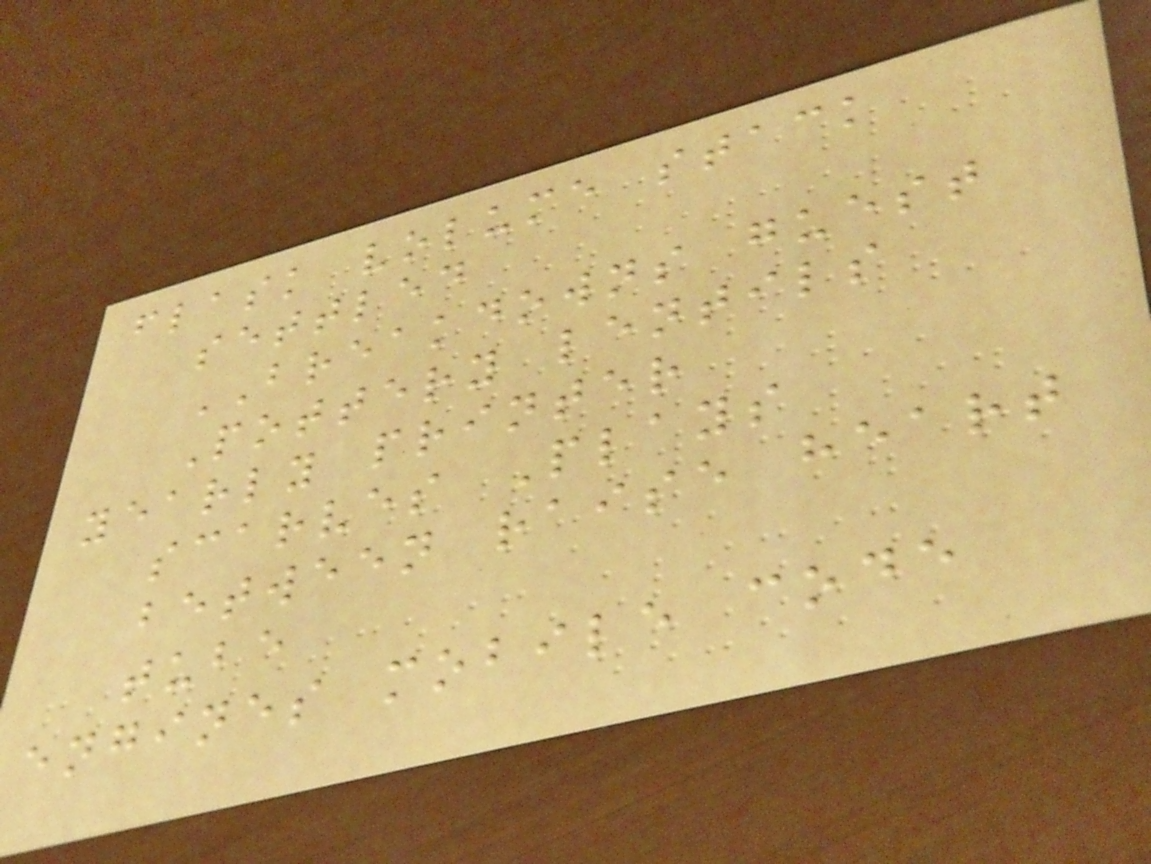flask volume stack
settled
BREAKDOWNS guest
Pottery lentils
yearly printer
scarves Plays
between raise heart
tube
engines mobile code
